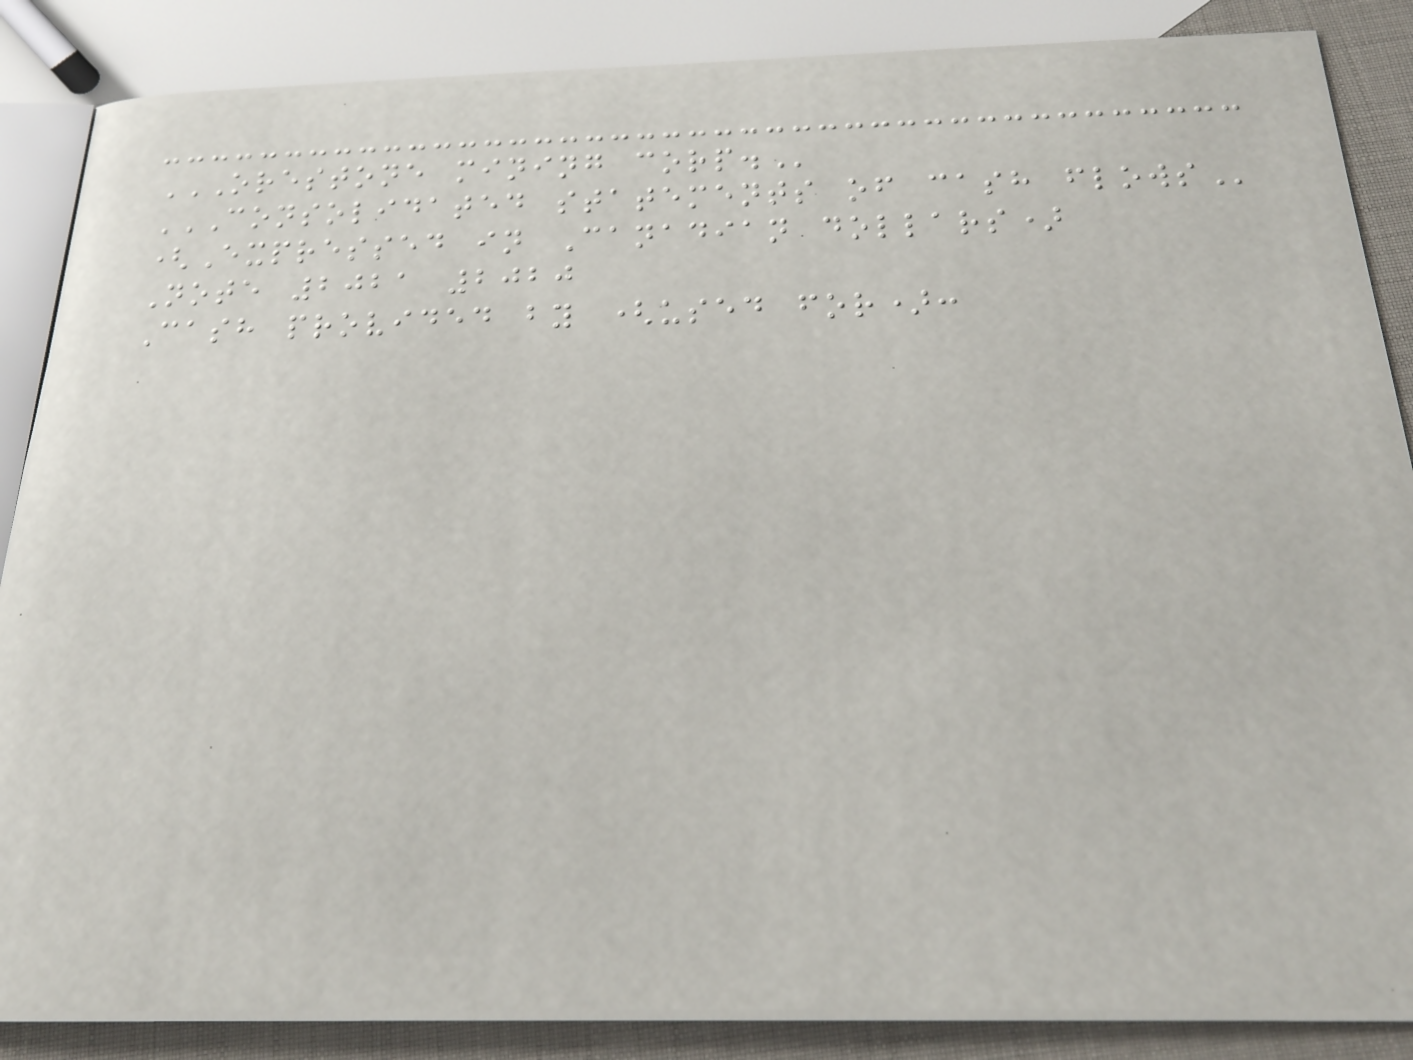ORESTONE MINING CORP.
CONSOLIDATED STATEMENTS OF CASH FLOWS
(Expressed in Canadian dollars)
Note 2021 2020
Cash provided by (used for):
